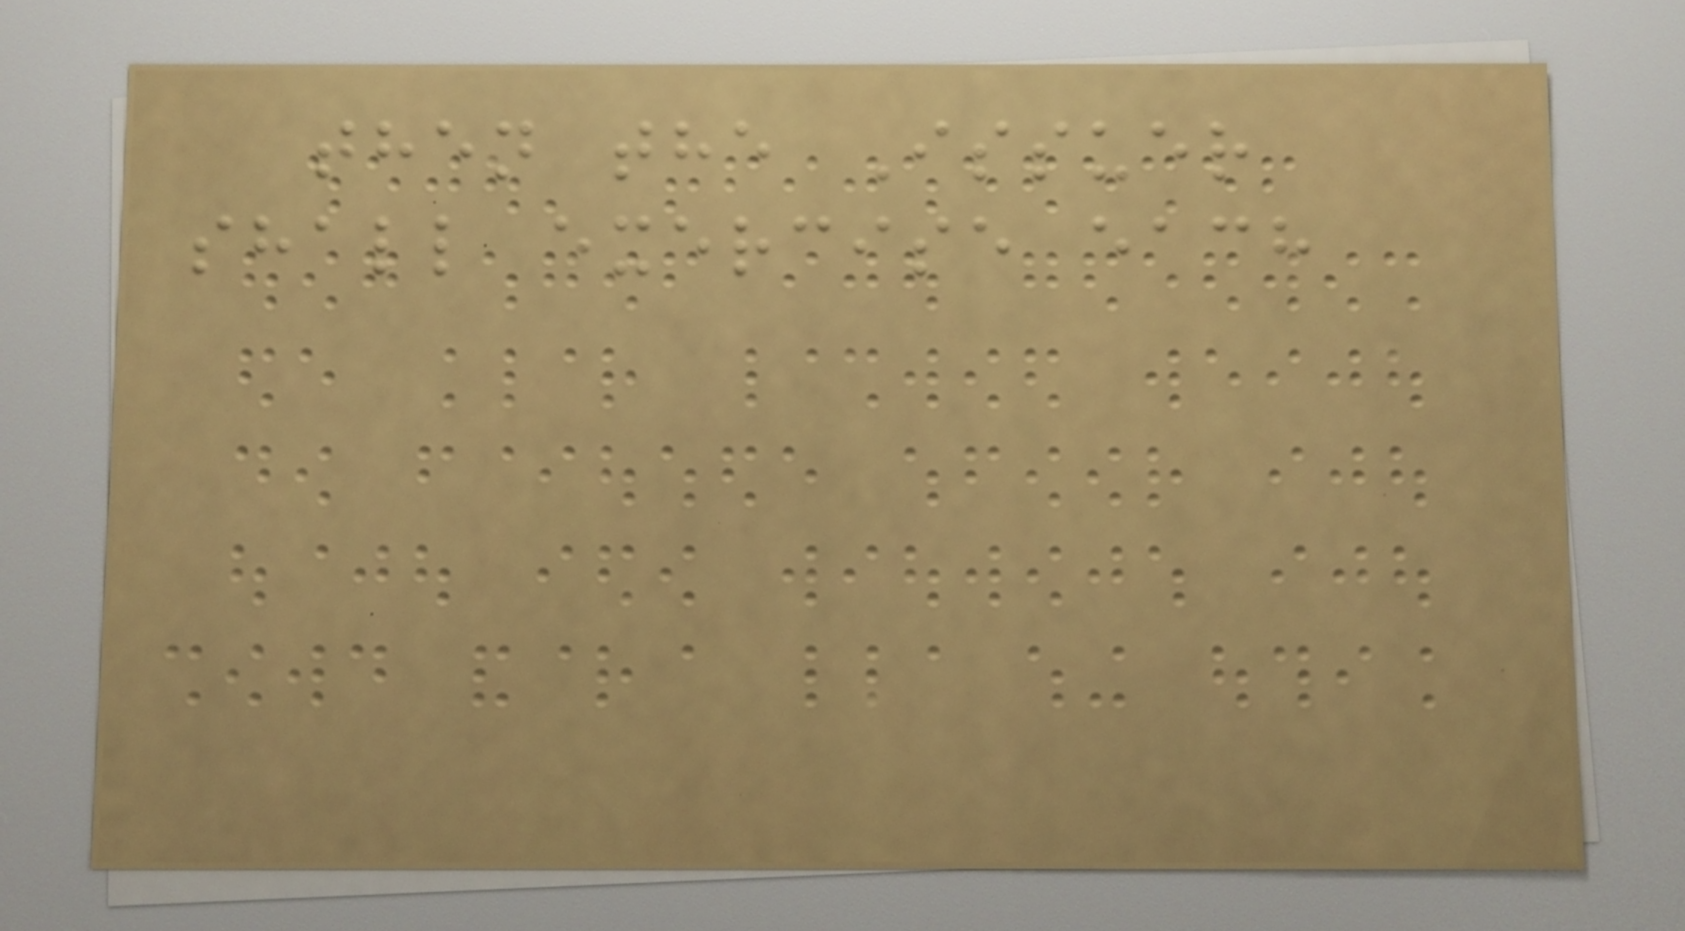then the Issuer
shall exercise each
